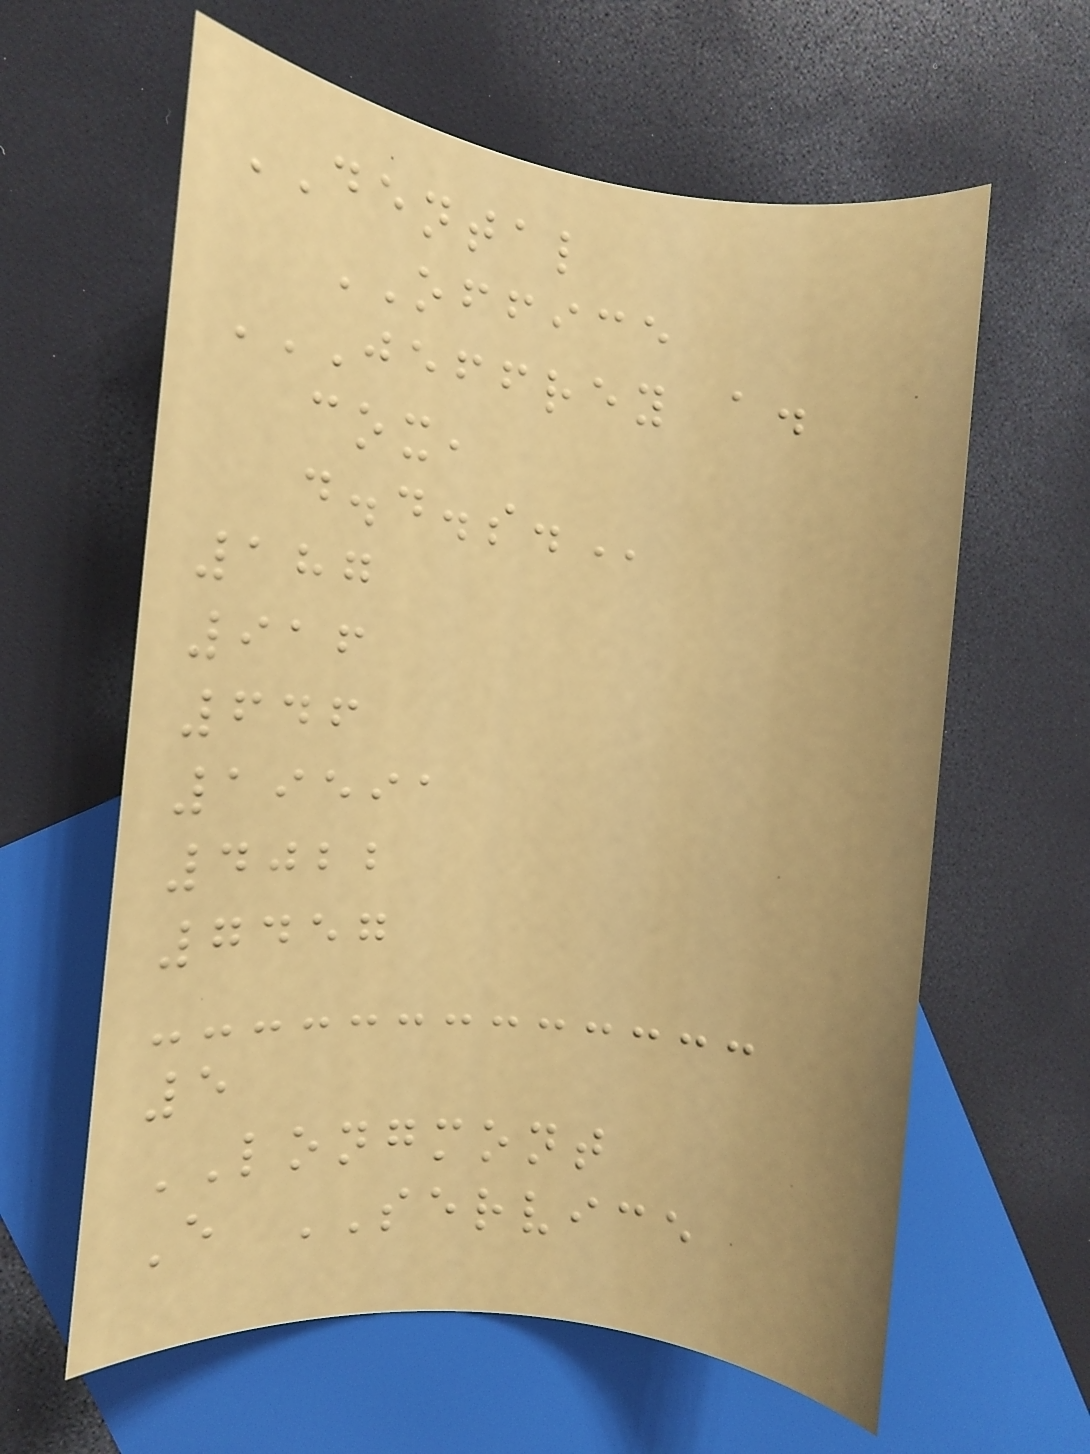DENTAL
OFFICE
JEFFREY A.
COX,
D.D.S.
187
916
646
19591
4022
7457
5
LONGMONT
E SERVICE
